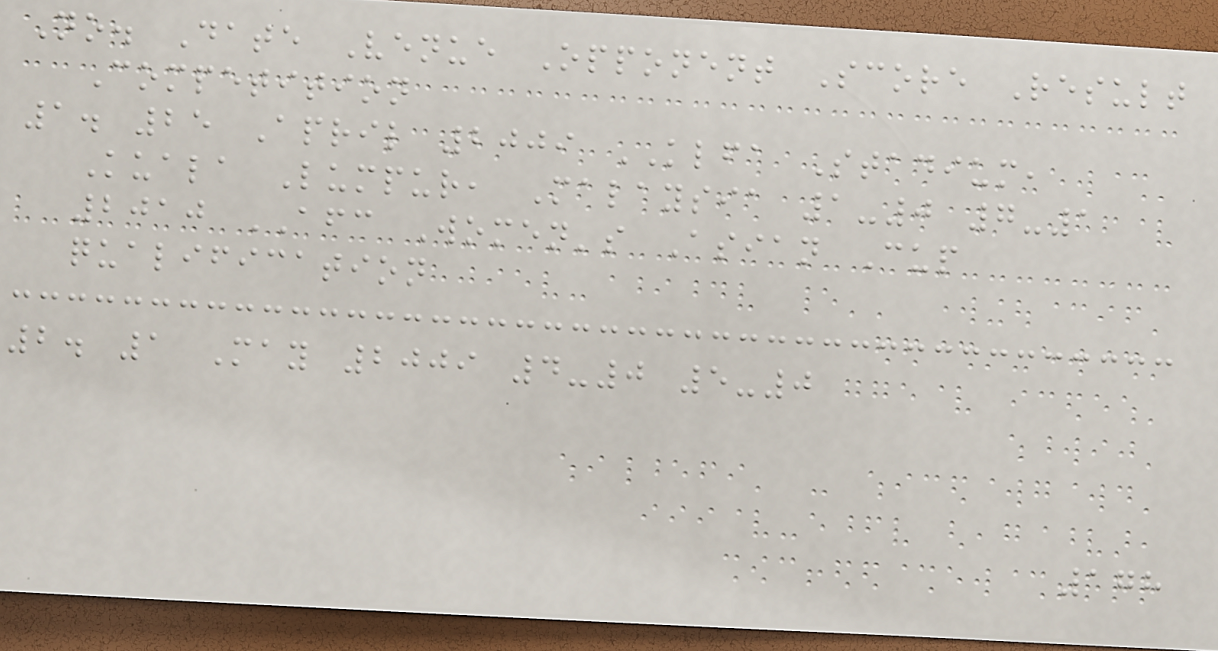No. Date Venue Opponent Score Result
Competition
1. 25 April 2009 KLFA Stadium,
Kuala Lumpur, Malaysia 1-0 7-1
2010 AFC Women's Asian Cup
qualification
2. 1 May 2009 4-0 5-0
178
